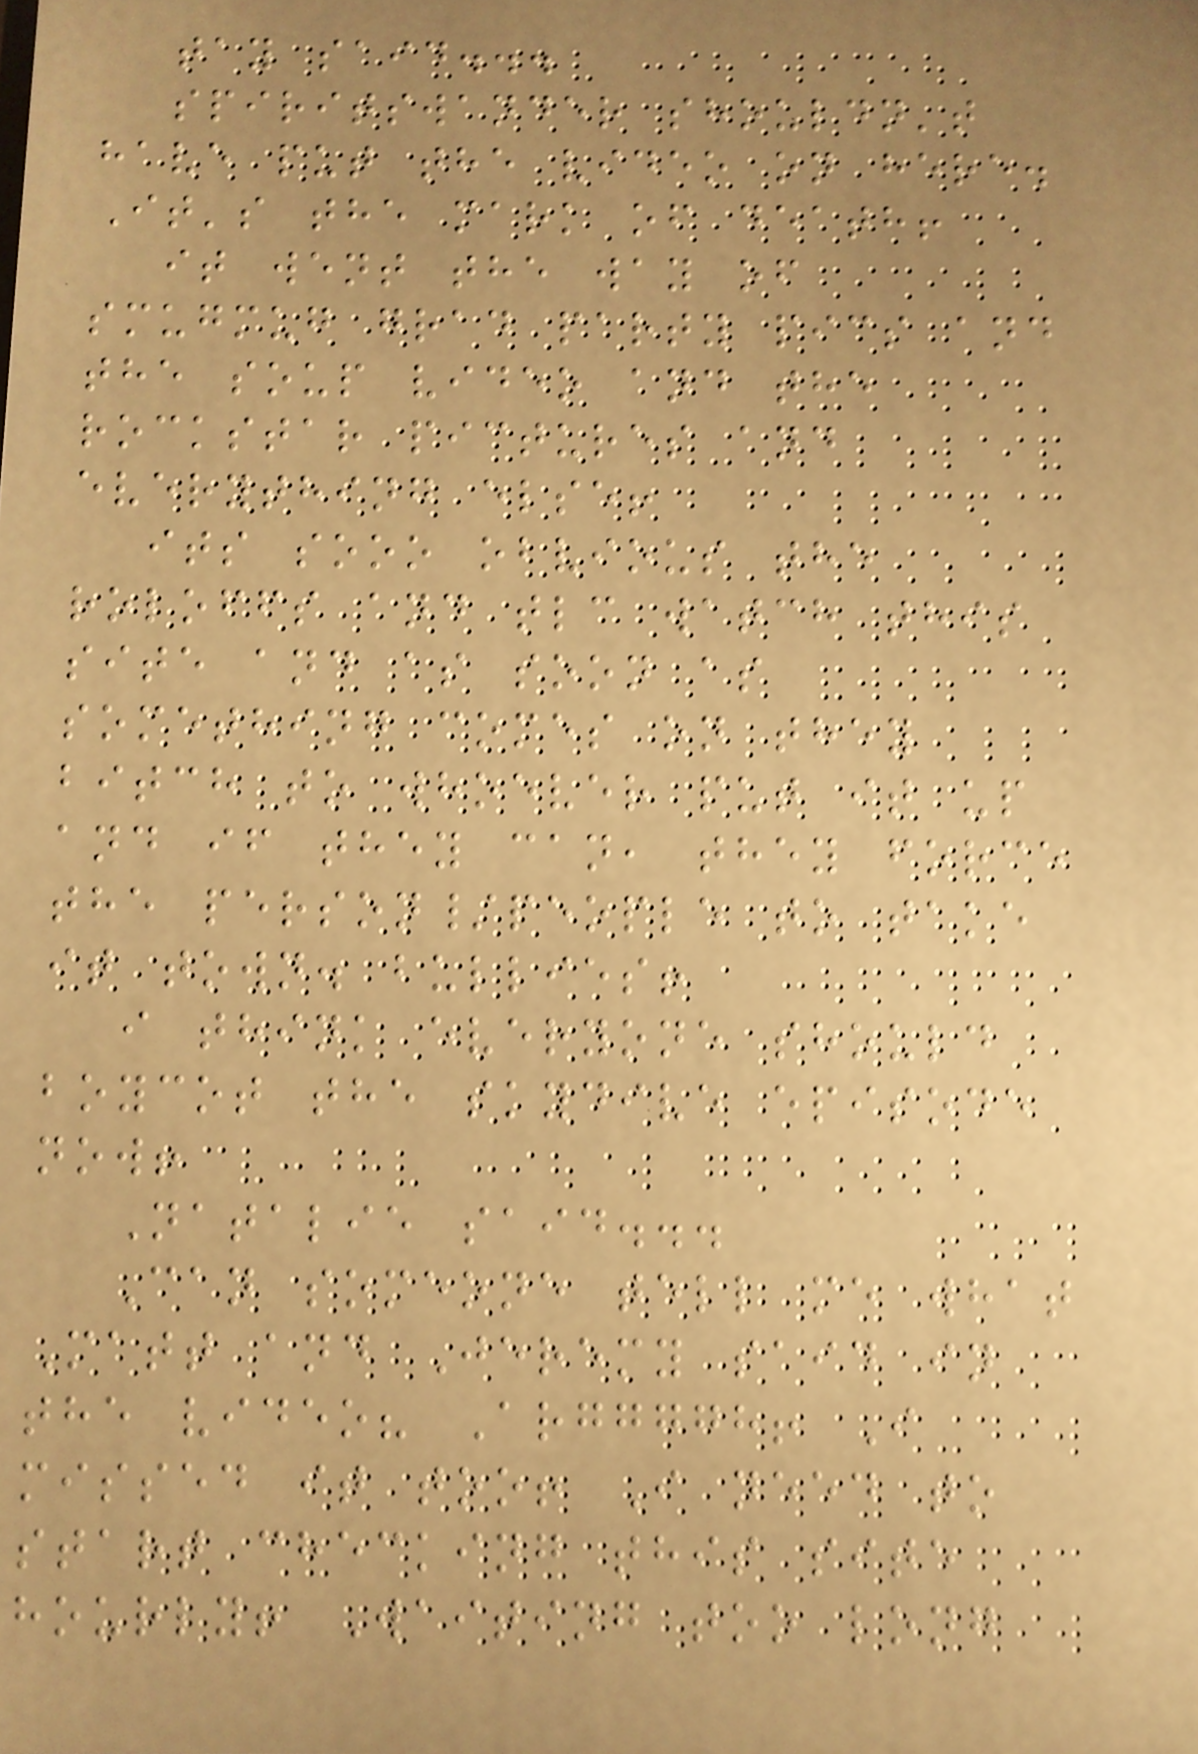tay said...
spiritswander shouldn't
have put the video on here.
It's the mark of death!
it went the way of
smugmug grad party pics and
the soup video and the
rockstar pictures and
everything else!
its sooo obvious the
roloffs and tlc watch this
site and as soon as
something comes on they
bitch to whoever put it up
and if they can, they force
the person/people to take
it town. bullies!
i think everyone should
boycot the skydive episode
now!
Natalie said...
Can someone tell me what
Matt and Jeremy said in
the video? Arggggh! I
missed it too! I need to
start checking this site
hourly! Waiting too long
